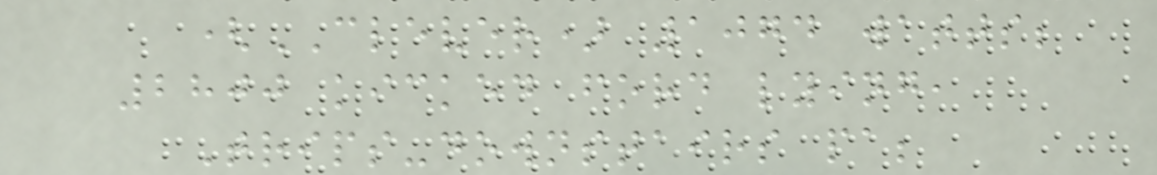(CLEVER) 1074 watts;
2800 kicked ford lying,
Trips-downstairs pa;
